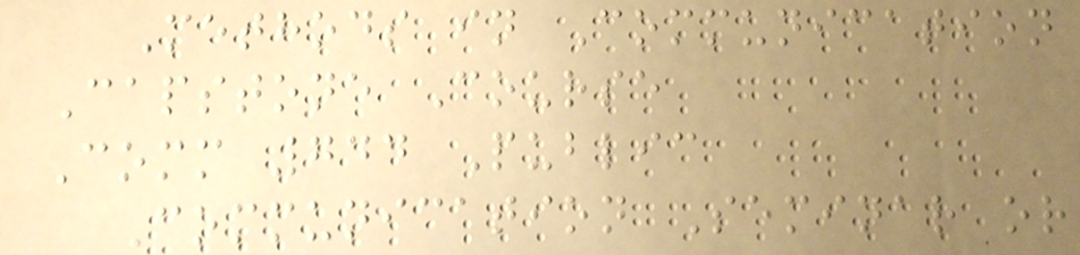Methods in Communication
Capstone Course
Comm 744 Public
Communication Seminar or
